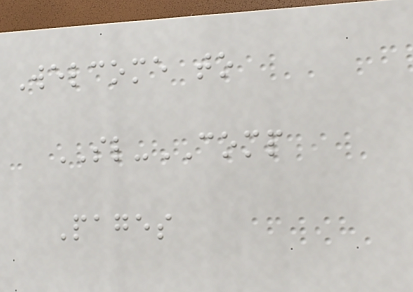Welcome to
SL-COMP
Pages
